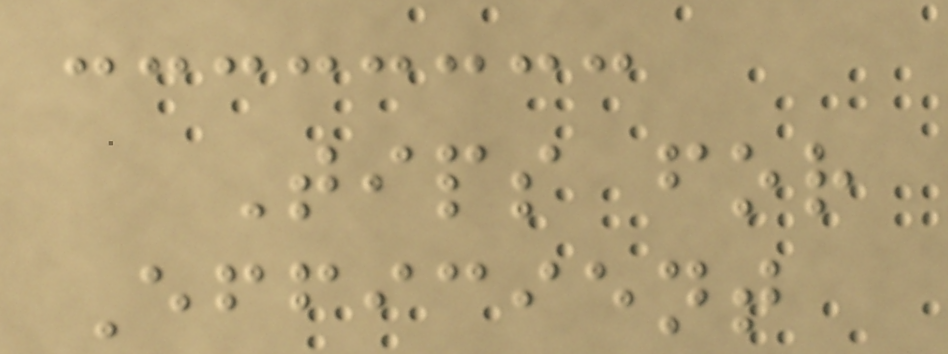Tips for
Efficient
